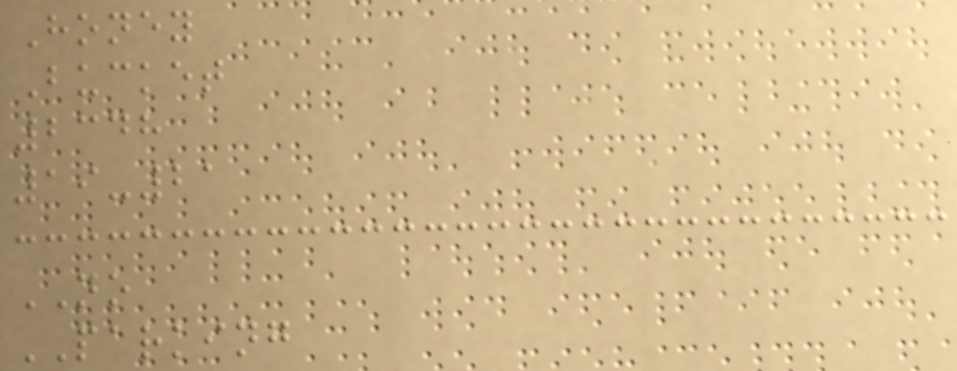Honey
Bucket
2348
19-21
NO
PARKING
